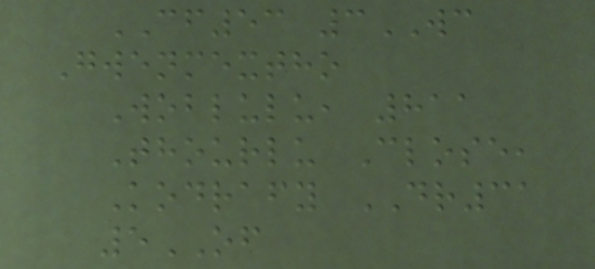CF53 3WC
Gwenmextho
Woblulu, 811
Thourlu Close,
Kodrafy DR31
5OF
